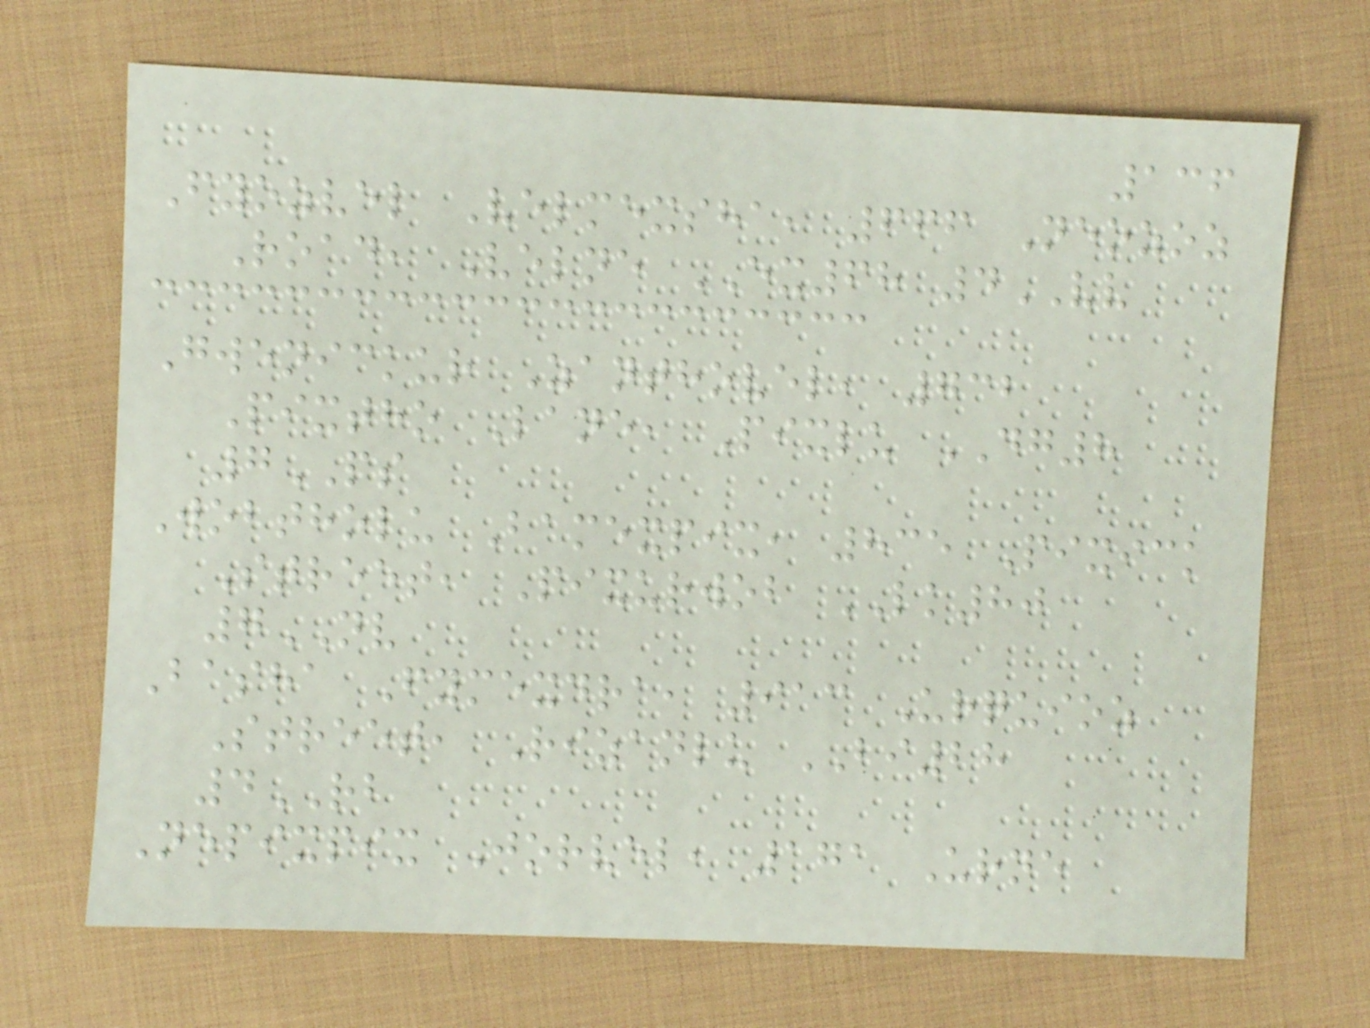136
Fyozvel Velmexsha, 666 Neozoz
Road, Velne EX68 4VV
Gwenickur Zanthovel, 732
Pixtho Lane, Pixlu DG8
7PS
Wobtholu Bamexpix, 835 Pixick
Street, Pixurwob LK80
7NV
Basha Fymexdra, 913 Urquioz
Street, Rizanlu BI28
4RB
Nepixpix Jorvel, 171 Urne
